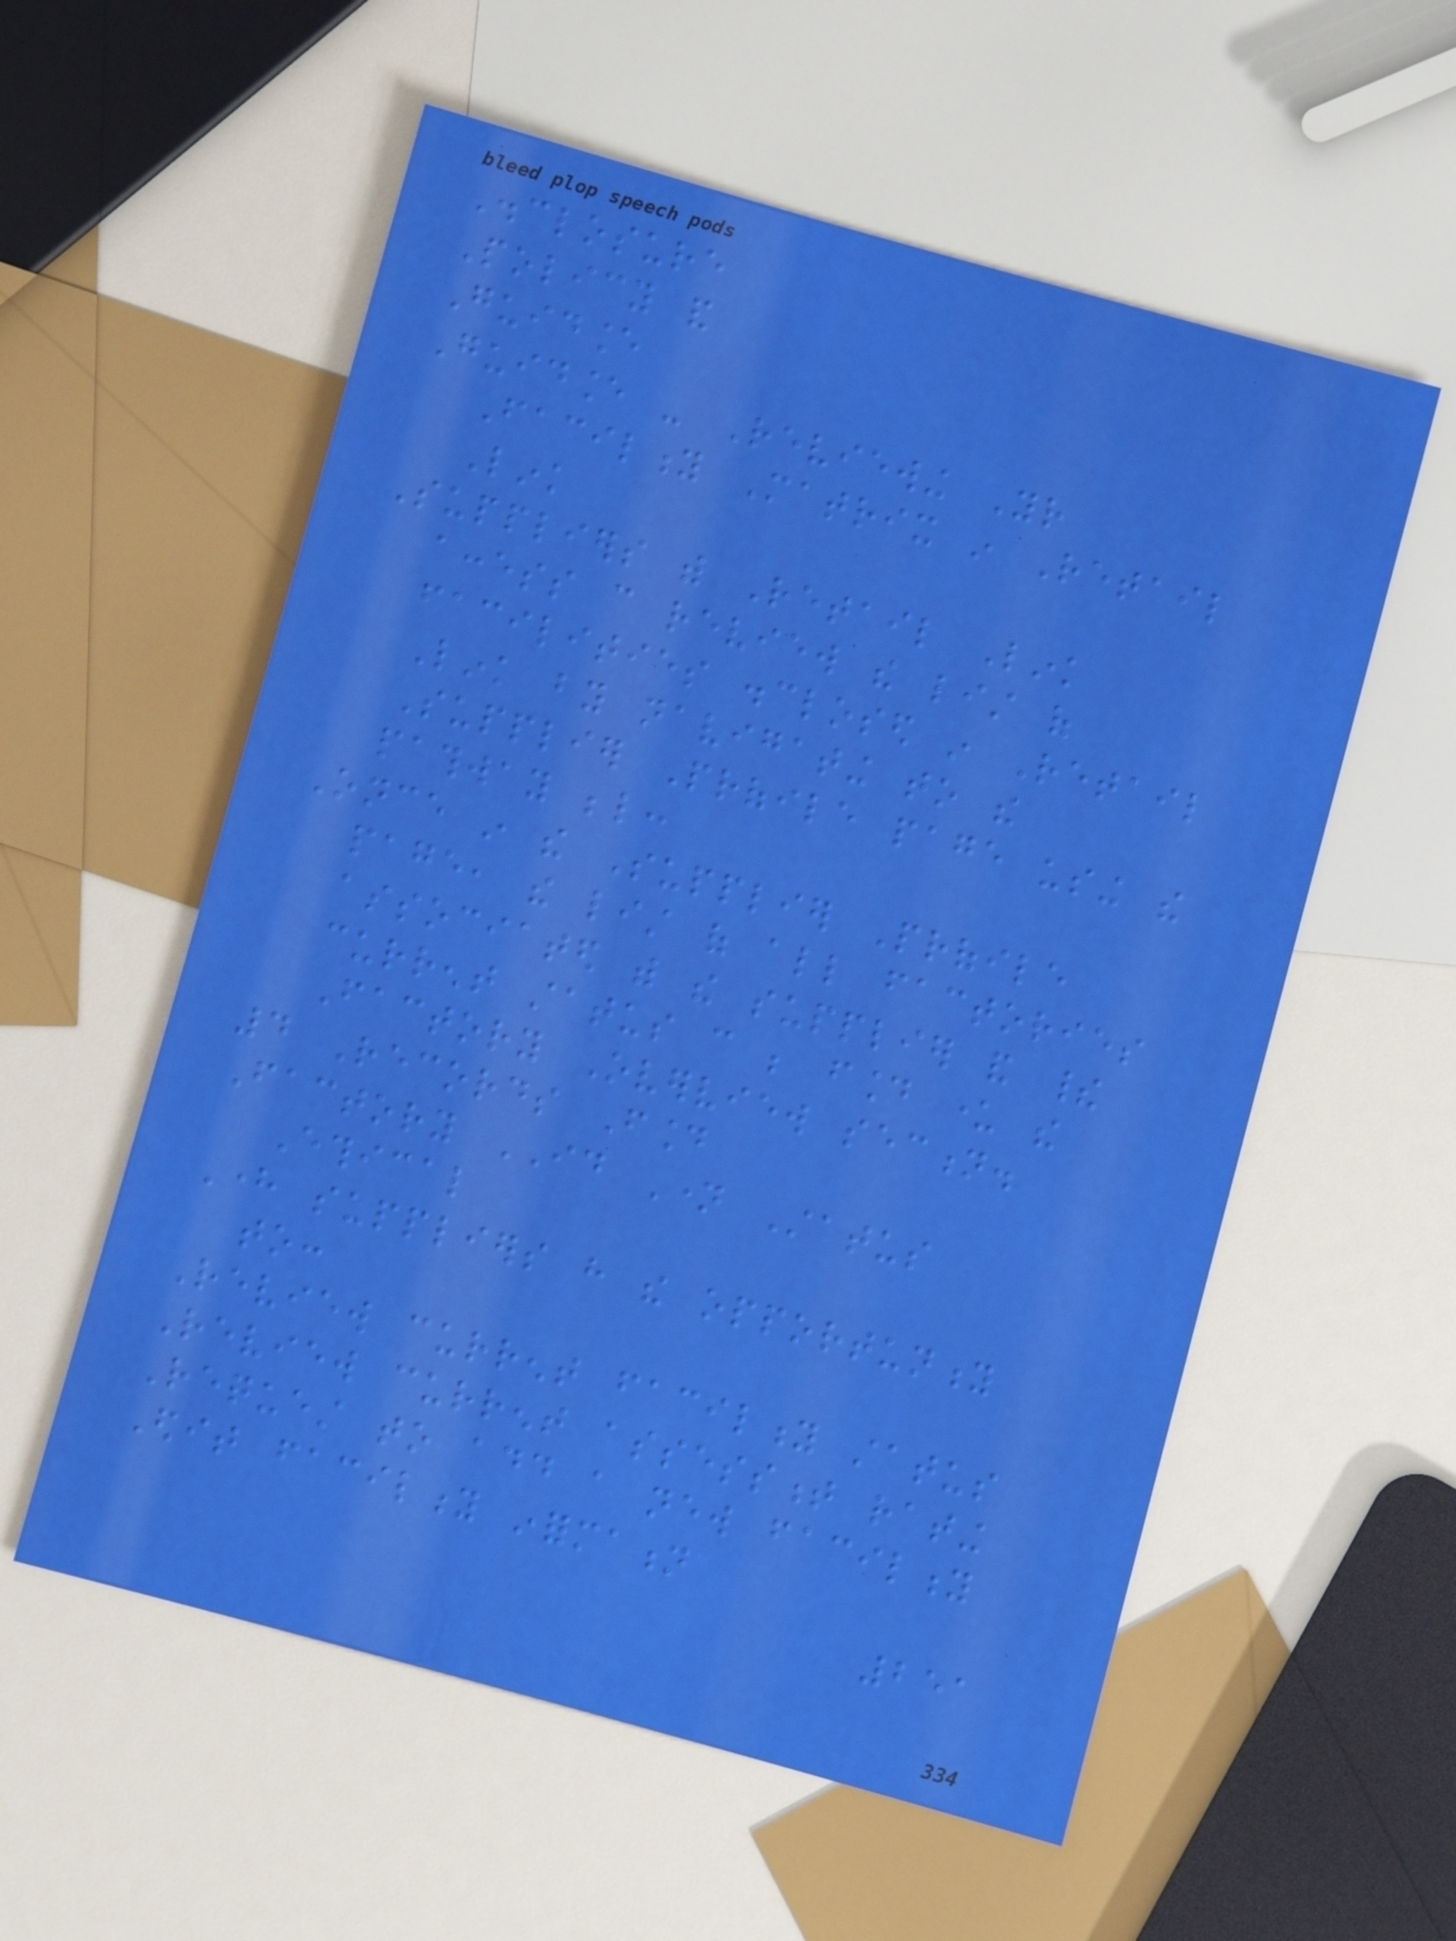Disclosure
Policy and
Guidance
Guidance - Reviewing Your
Facility Matrix in Retail
Link
Suppliers with Retail Link
access can review the list of
facilities disclosed in Retail
Link by navigating to the
Supplier Profile page using the
pathway below:
Once in the Supplier Profile
page, the list of all factories
associated with the supplier and their
current status can be found under the
Factory Overview section.
4 Records Found
Factory ID Name Status
Ethical
Here suppliers have the opportunity
to:
Review current facility status
Review current assessment rating
Request to add a new facility
Edit facility information
251
